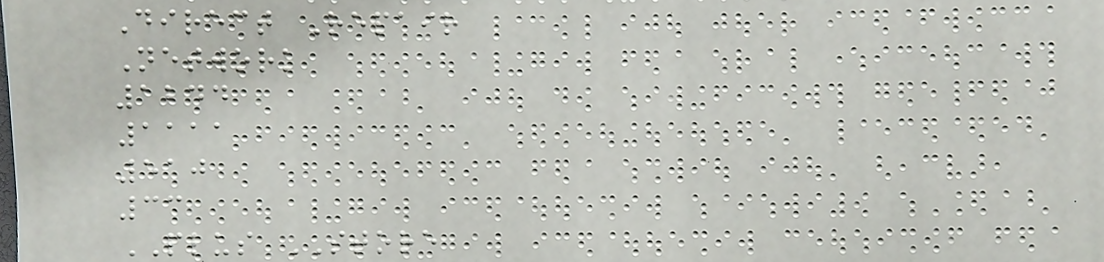Direct Repair
Network
1244
1111
510
33
PLUS STORE
